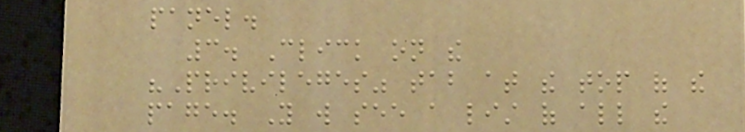panel.
3. Click on the
"Privileges" tab at the top of the
page. You will see a list of all the
